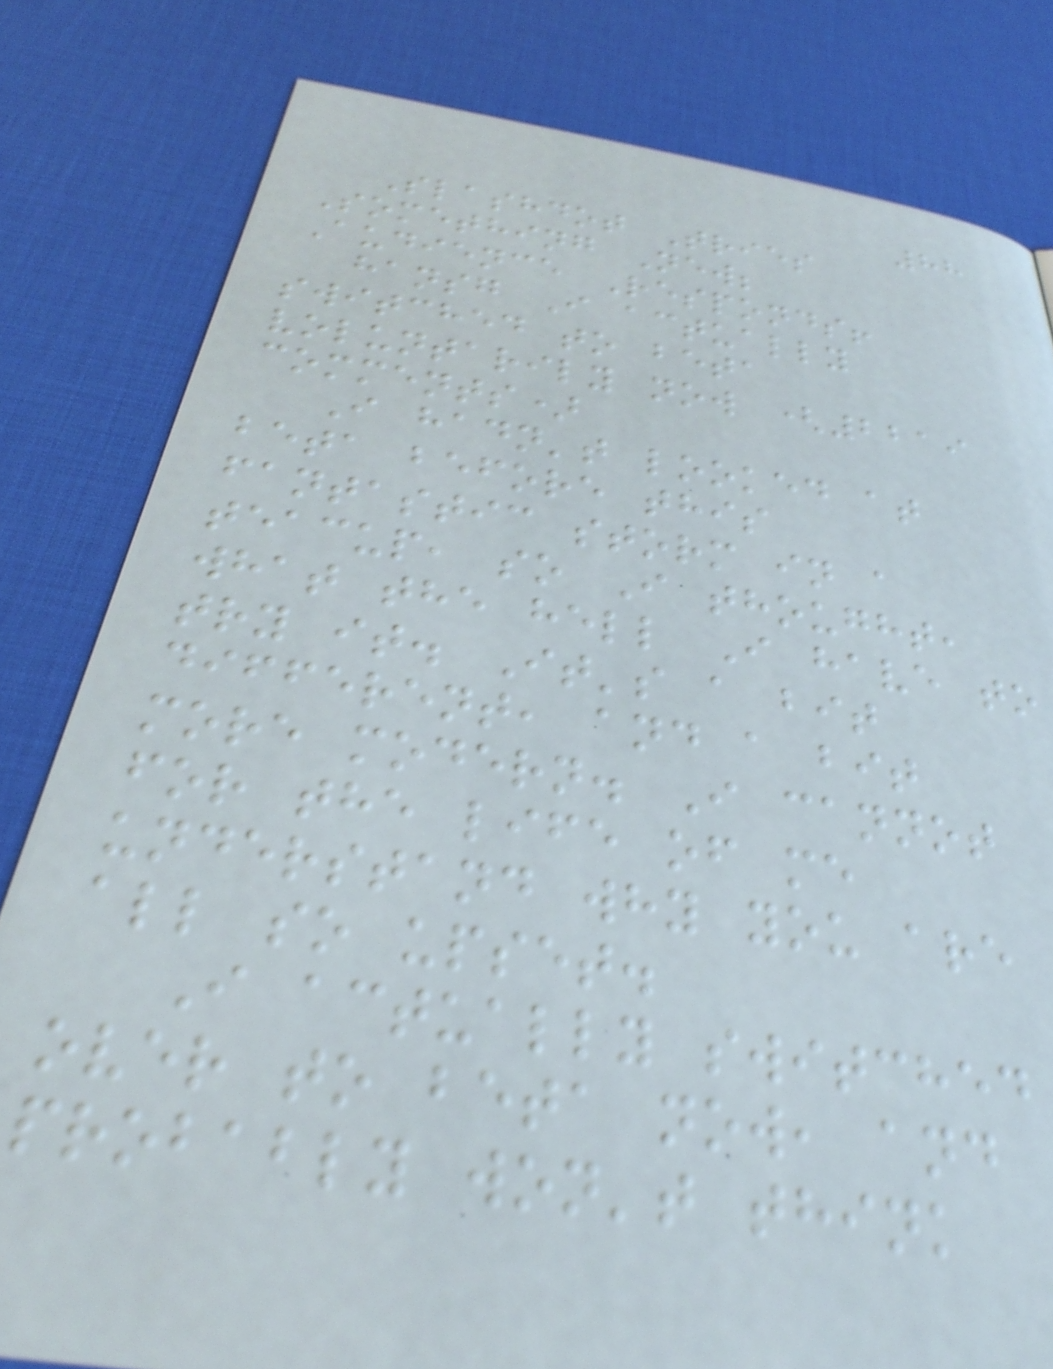88
Slashdot Tries
Something New;
Audience Responds!
hansg I actually
switched to beta
voluntarily now (2219
comments)
I hadn't looked at
beta before this
fantastic storm in a
teacup, so I thought,
what the hell I have to
try it. It's a bit
different, and a bit
more modern. I cannot
for the life of me
understand why you are
all so upset.
I actually switched
over to beta now, and
probably won't think
